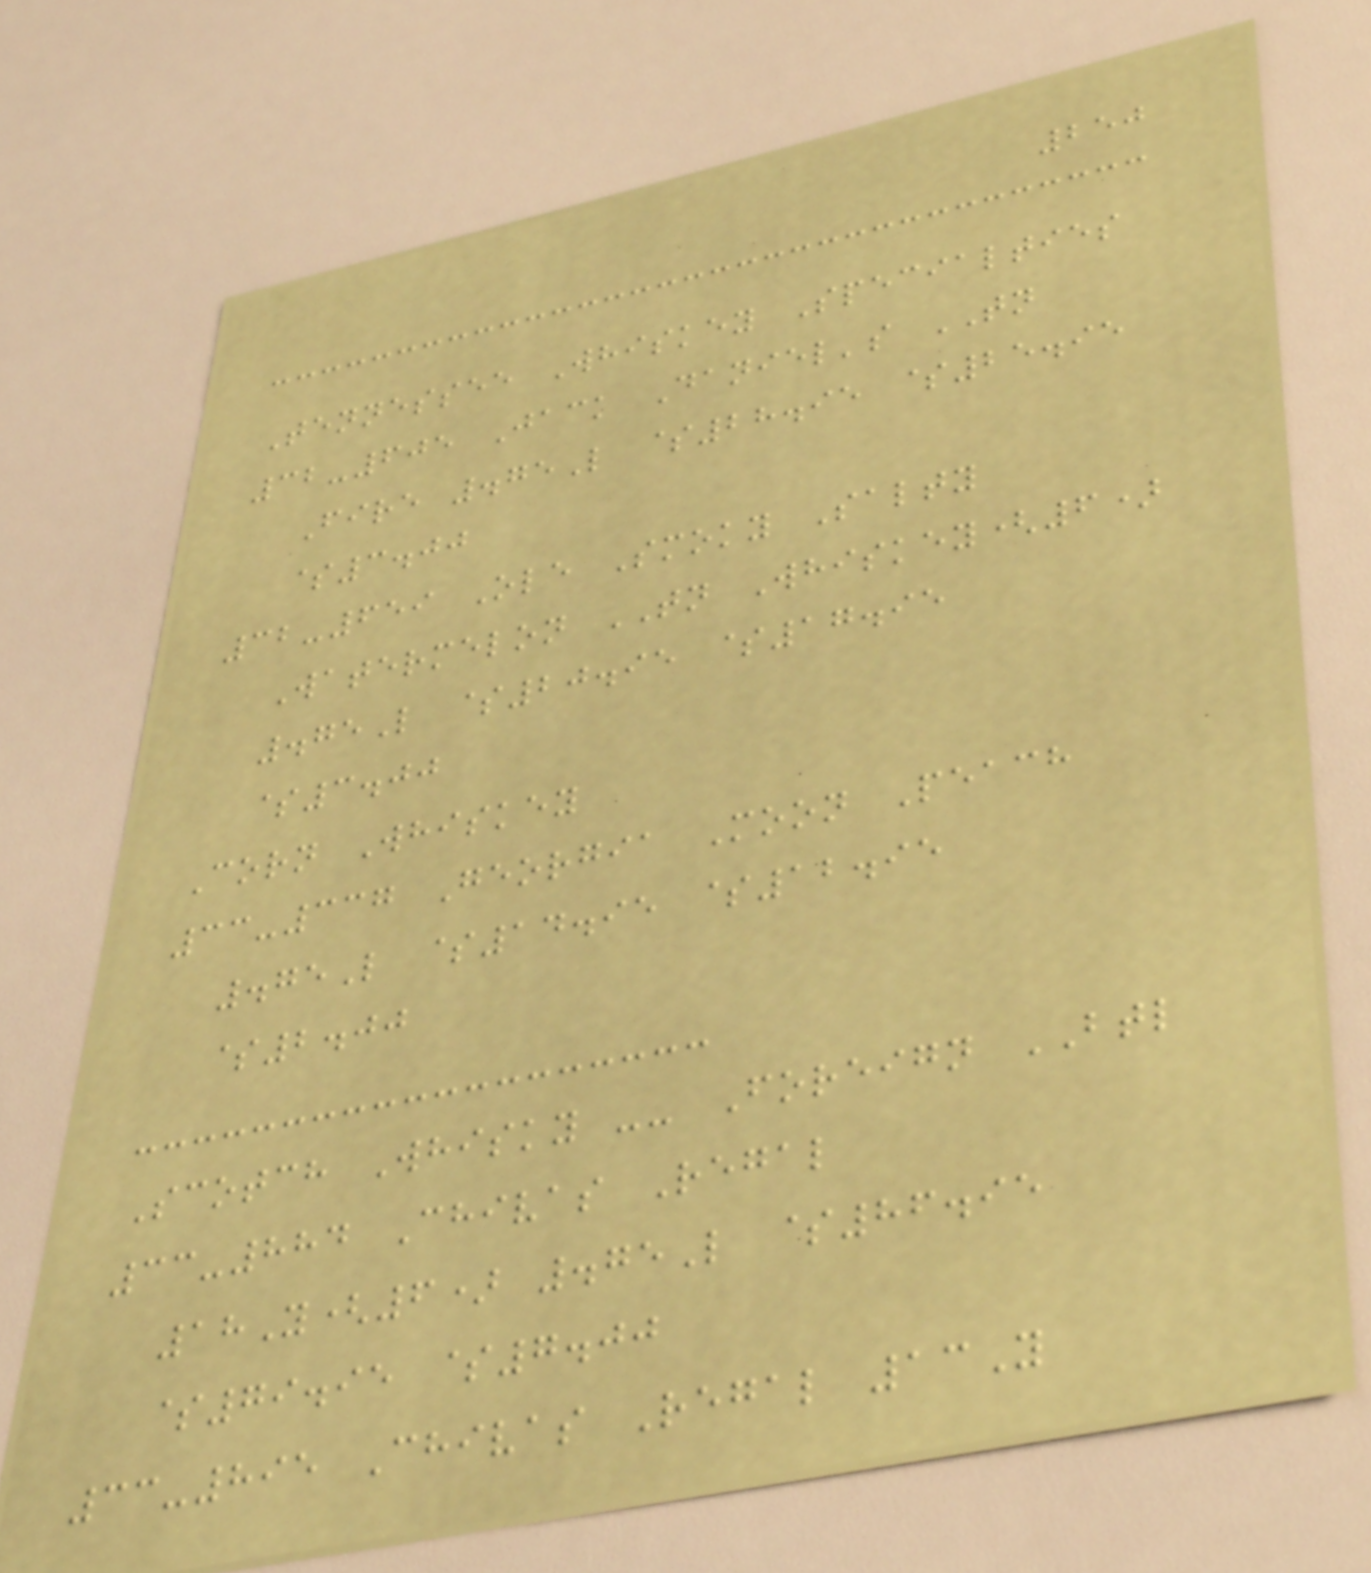250
Tennessee Whiskey Specialties
32-605 Jack Daniel's TN
Fire .75L $28.95 $25.95
$3.00
32-659 Ole Smoky Salty
Watermelon TN Whiskey(6)
.75L $20.95 $17.95
$3.00
Corn Whiskey
33-337 Georgia Moon Peach
.75L $14.95 $12.95
$2.00
Scotch Whisky -- Foreign BTL
33-884 Chivas Regal
18Y(6) .75L $86.95
$79.95 $7.00
33-895 Chivas Regal 13Y
